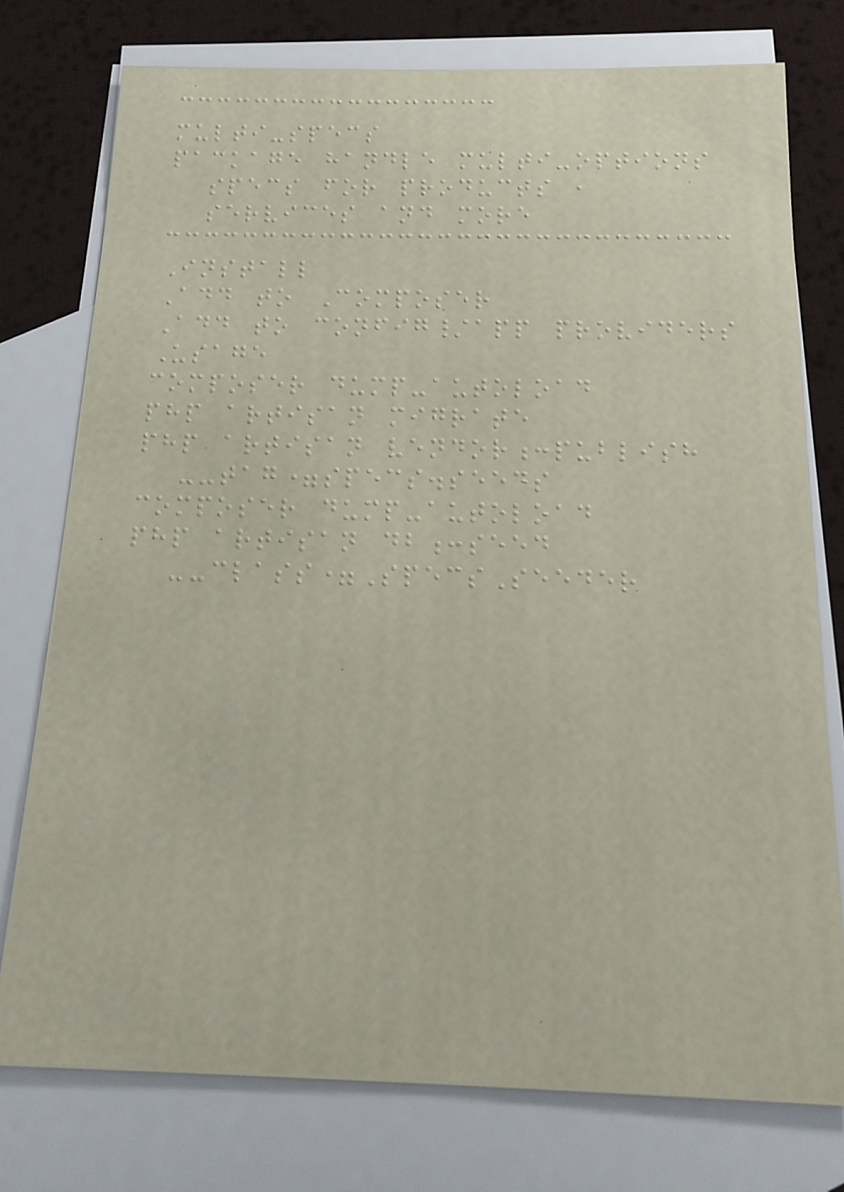multi-specs
package handle multi-options
specs for products ,
services and more
Install
Add to Composer
Add to config/app providers
Usage
composer dump-autoload
php artisan migrate
php artisan vendor:publish
--tag=specs.seeds
composer dump-autoload
php artisan db:seed
--class=SpecsSeeder
